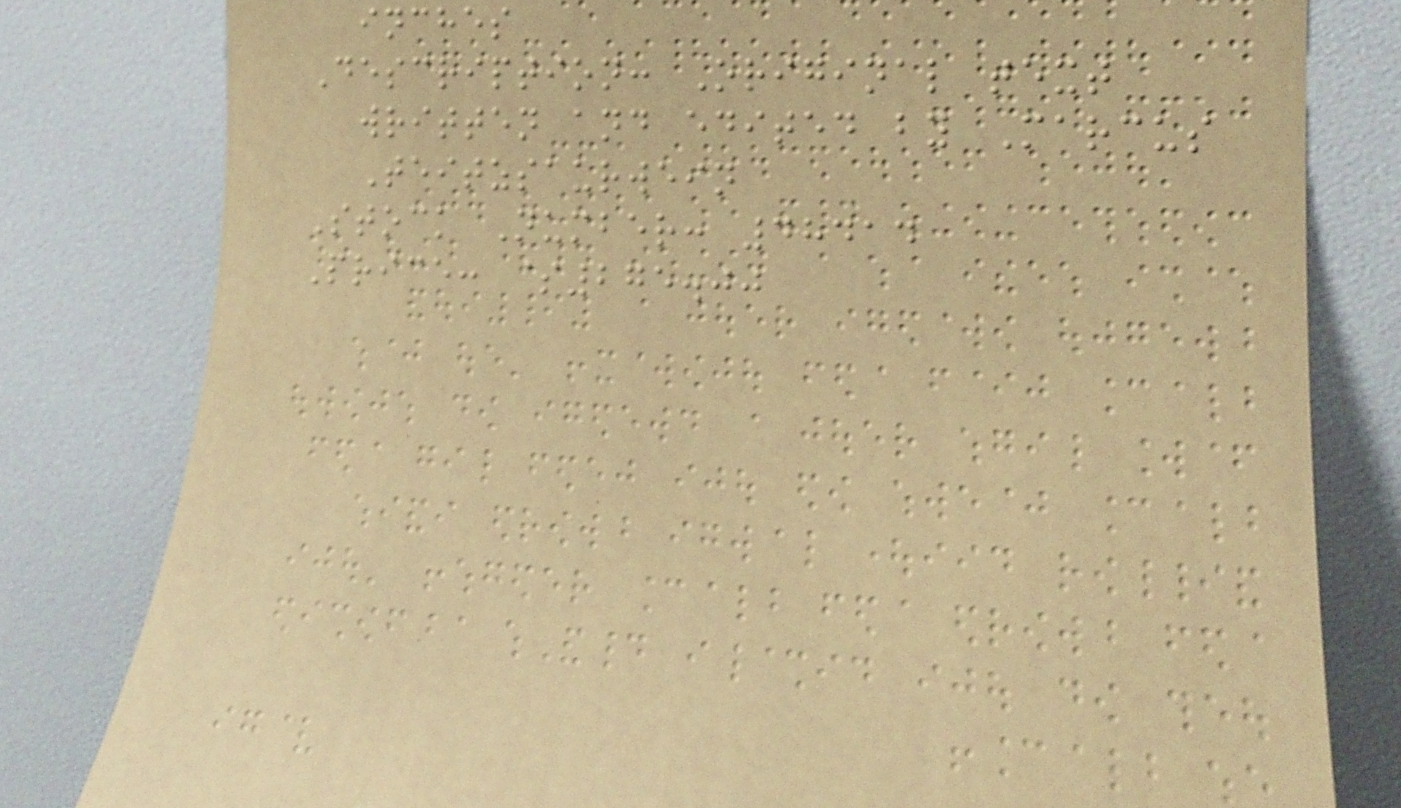inches
Description: Original text
written and edited by Marcus
Teitzsaurwein
Stock Number: 48414
Price: $275.00
